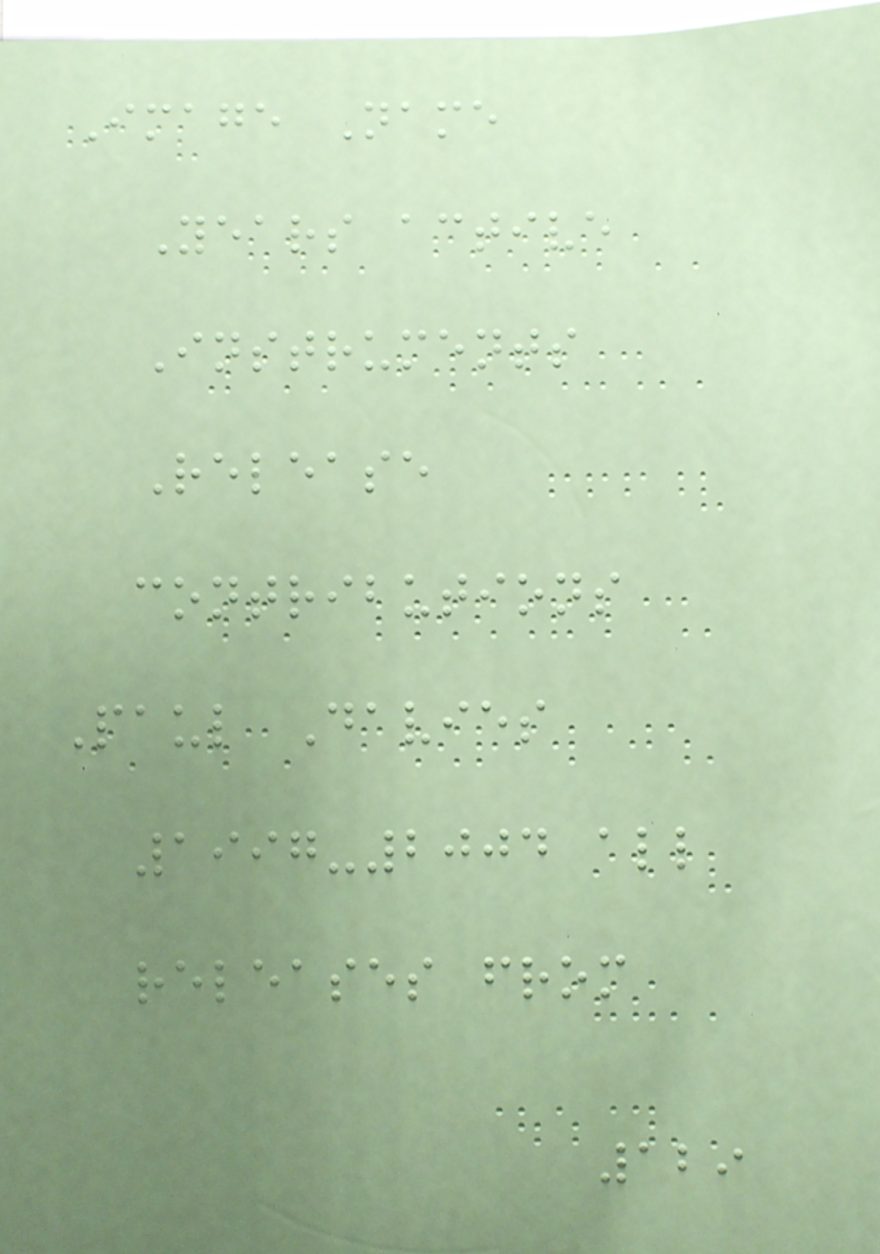Image Name
Years active
Instruments
Release
contributions
Paul Davies
1997-2004 all
releases from
129
